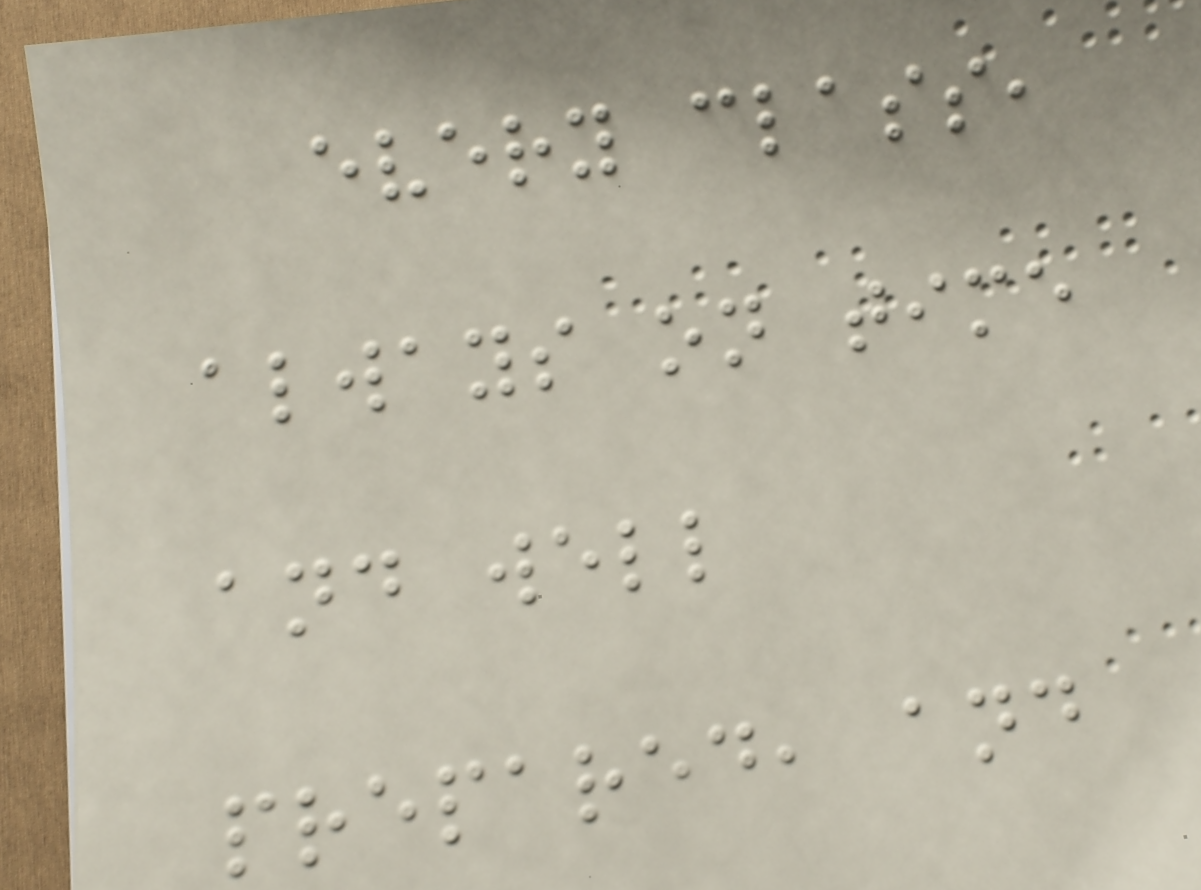every class,
always on time
and well
prepared, and
